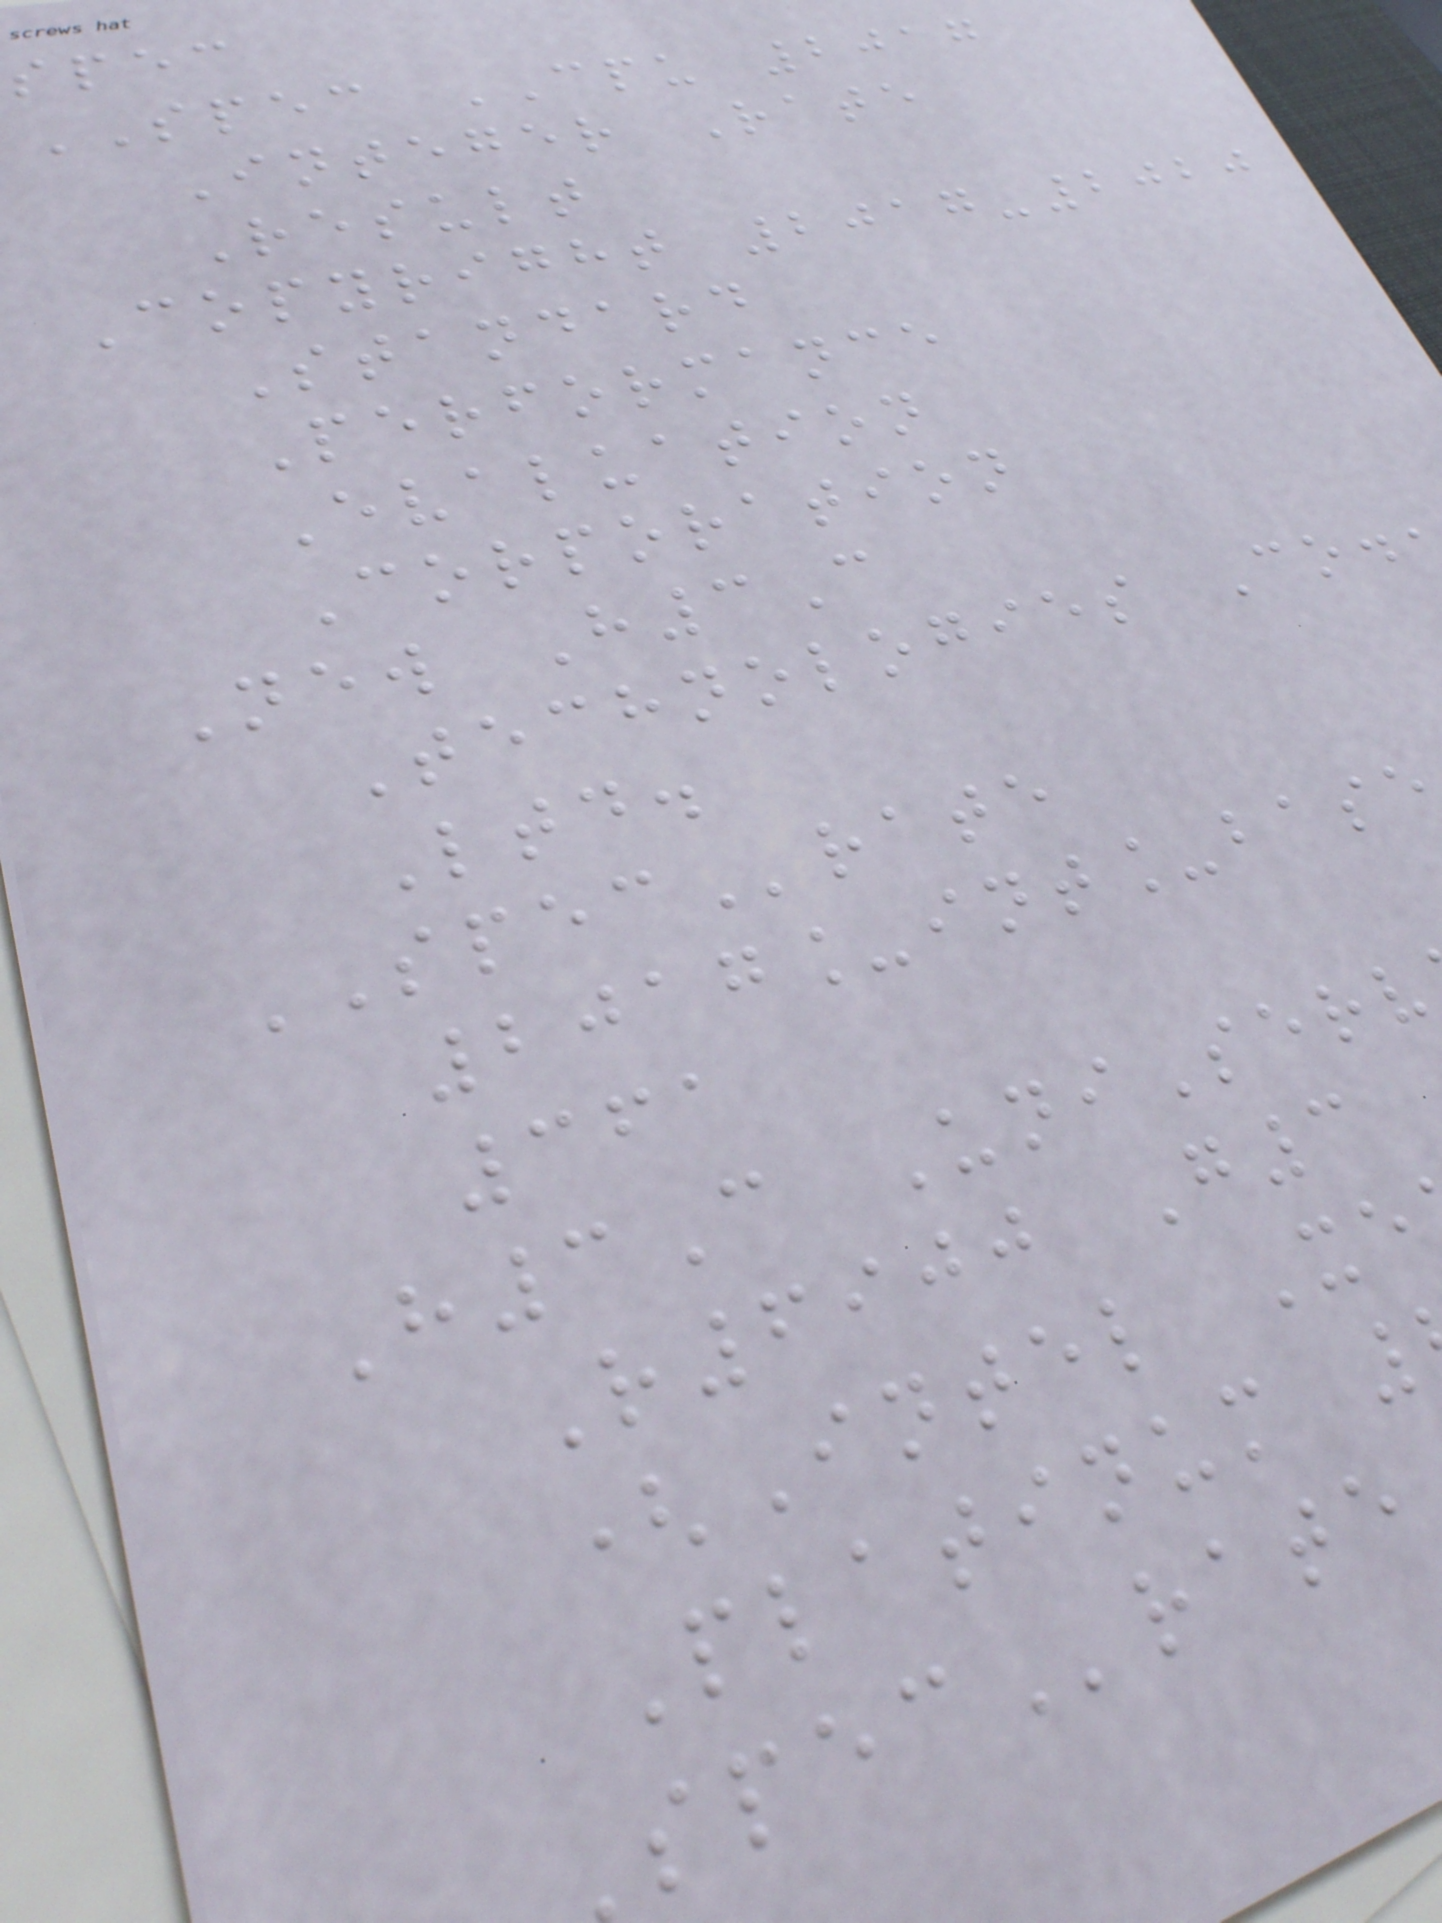spec
SPEC CPU 2017
Integer Rate
Result
Copyright 2017-2020
Standard
Performance
Evaluation
Corporation
New H3C
Technologies Co.
Ltd.
SPECrate
2017_int_base
361
H3C UniServ
R6900 G3
(Intel Xe
Platinum
rate
